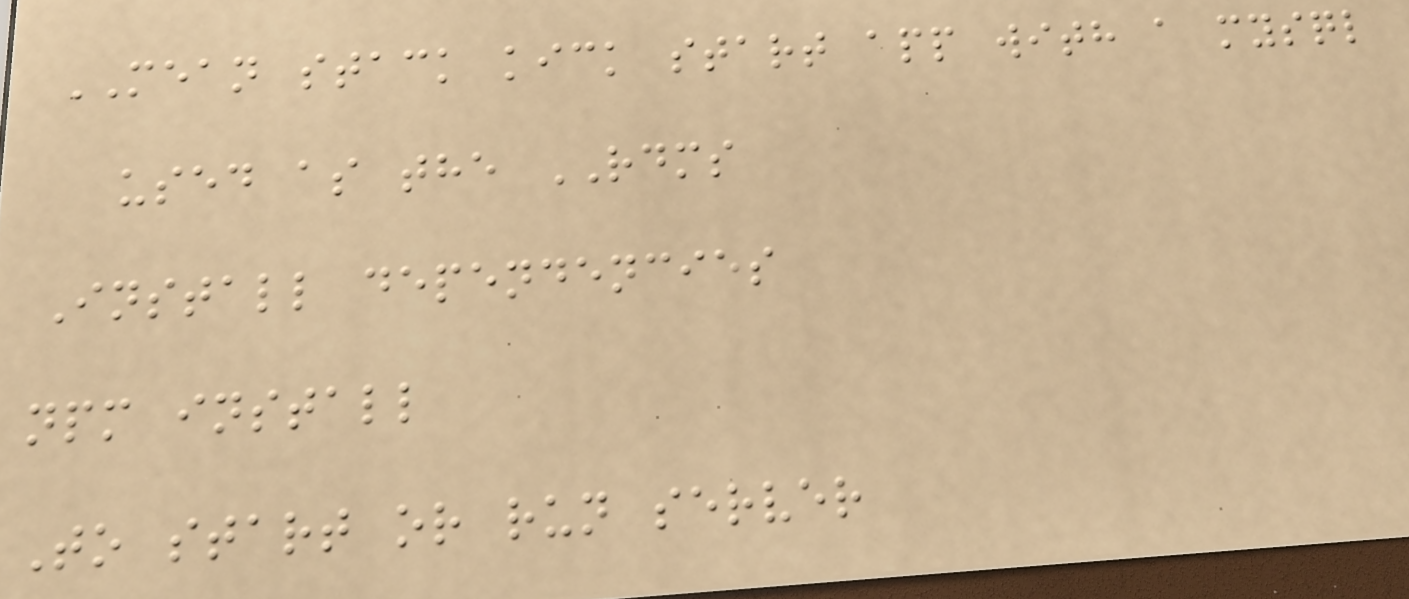MEAN stack kick start app with a mysql
used as the RDMS
Install dependencies
npm install
To start or run server
